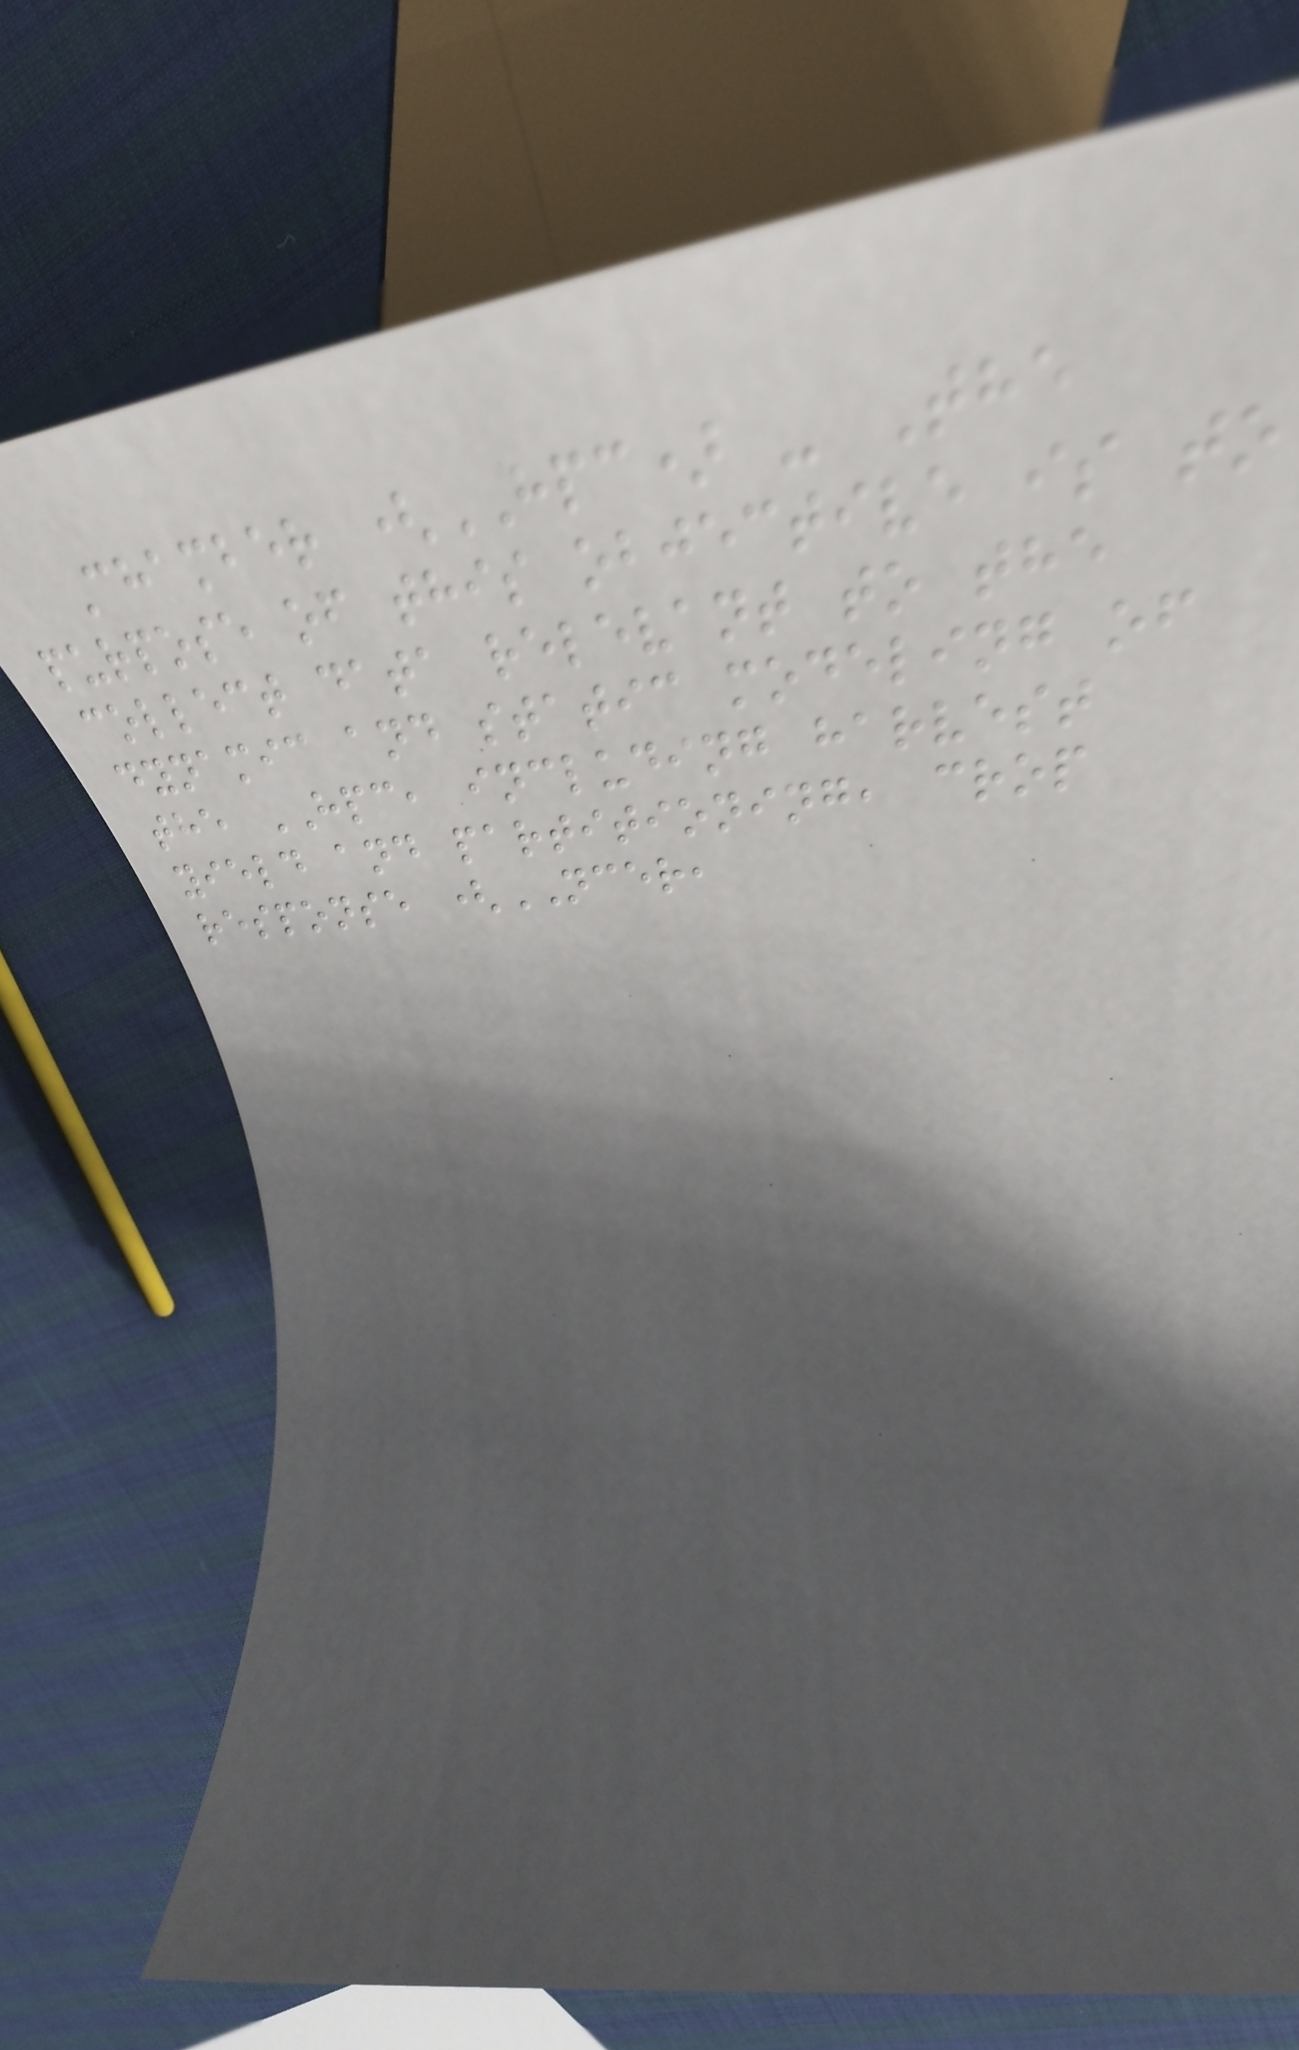Chamber (HPC) - The
purpose of this objective is to
collect data relevant to the
dynamic and static modeling of
the HPC, including harvest
yield and partitioning, crop
response (NCER,
